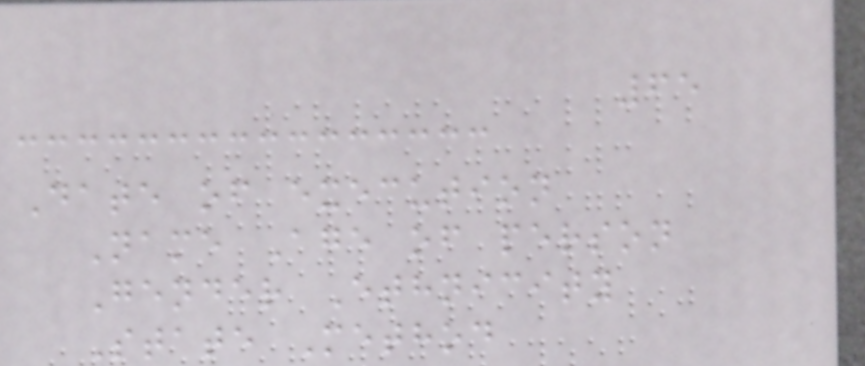65
Date of execution
Name Age of person
Gender Ethnicity
State Method
